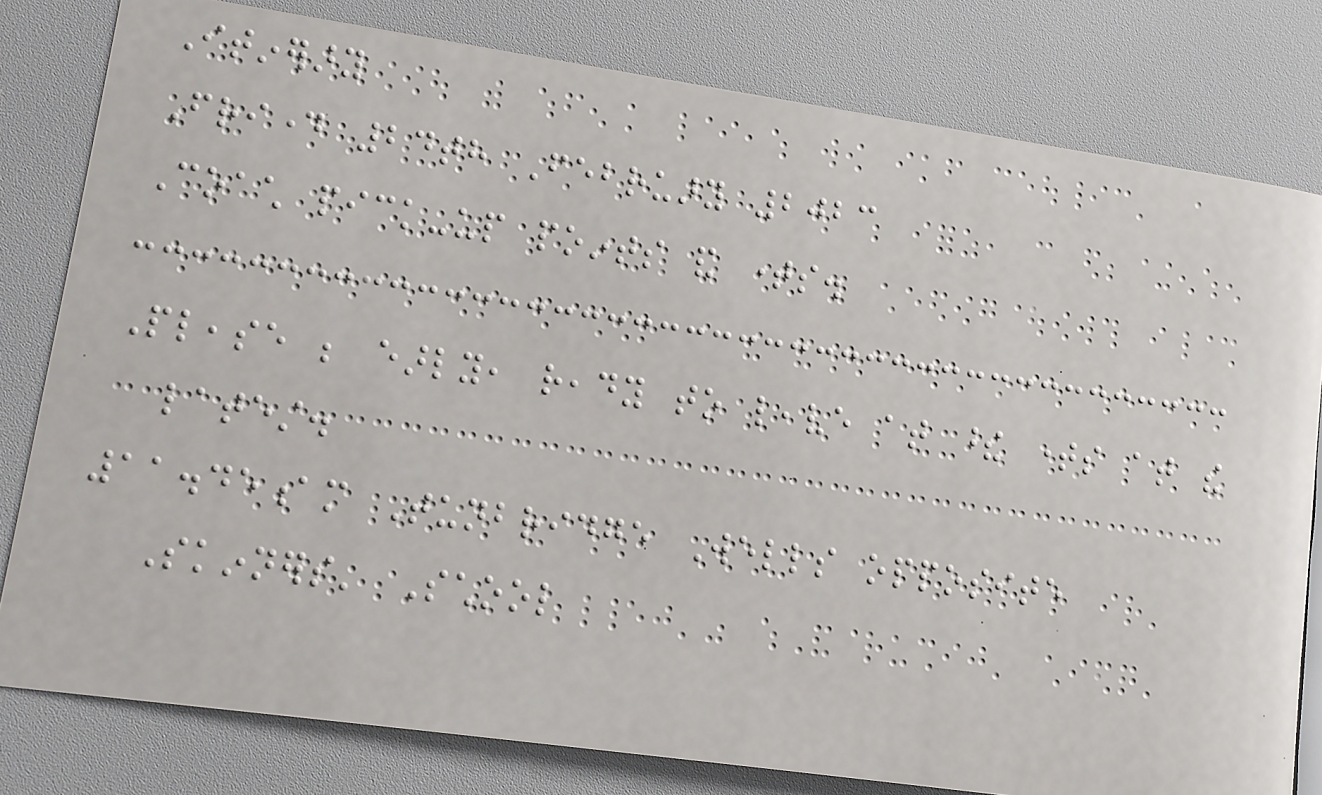Itinerary
Friday 24th February 2023
Coach pick-up points and times.
Please be early, ready to leave at these times at the
latest.
11.45am Tunbridge Wells opposite
Skinners' School
